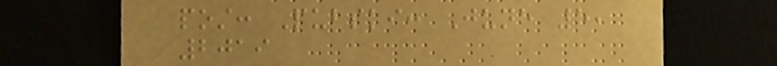post: Pubski: June 5,
2019
